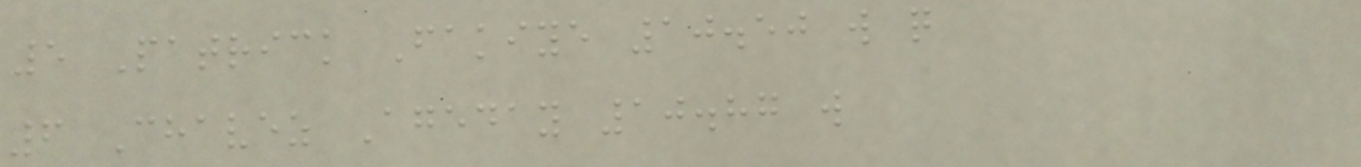5 Patrick Fakiye 10.50 w q
6 Chavez Ageday 10.87 w
